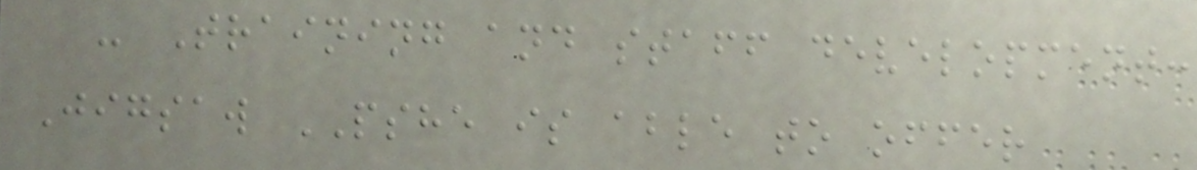- Training and staff development:
Jigsaw PSHE is able to offer
